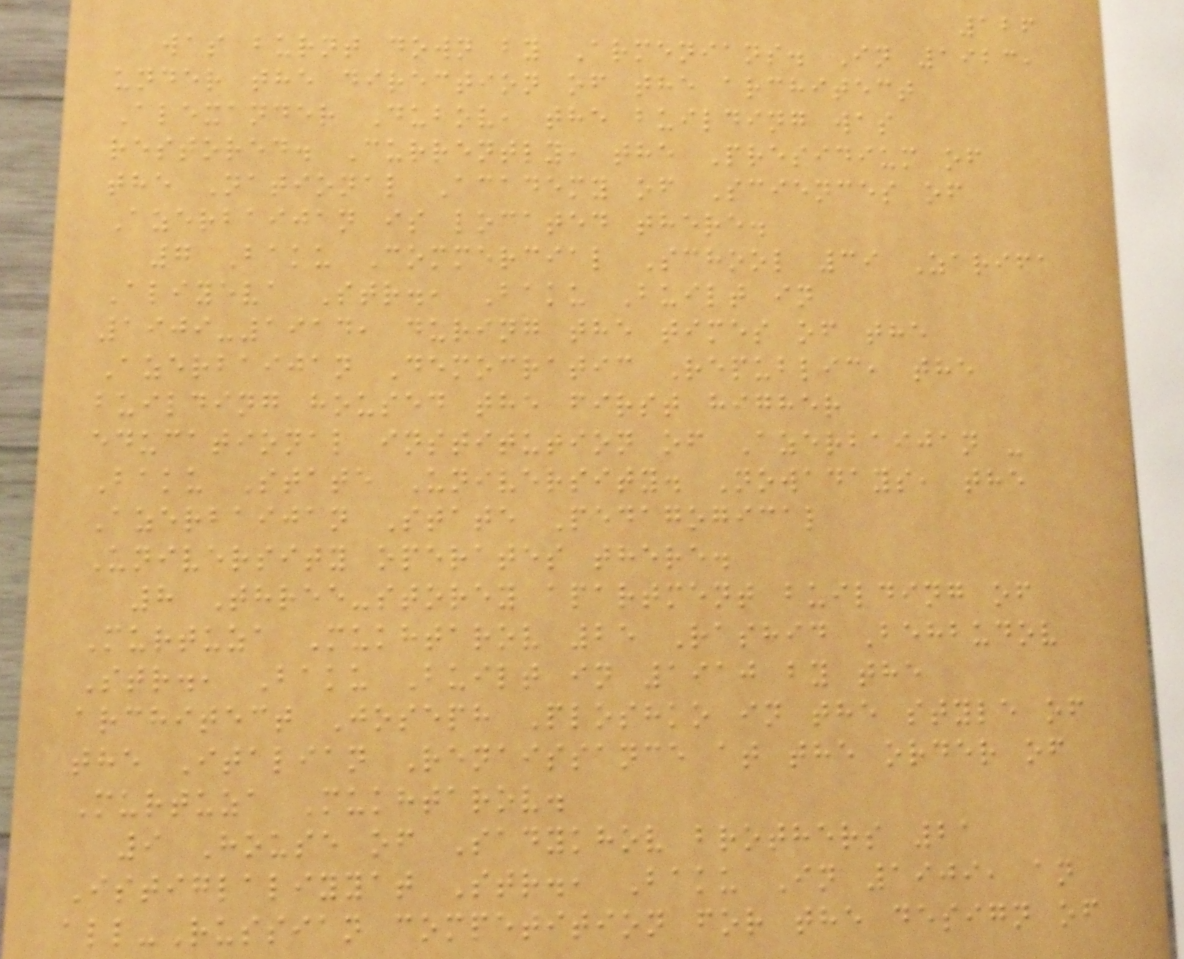126
was burnt down by Armenians. In 1923,
under the direction of the architect
Alexander Dubov, the building was
restored. Currently, the Presidium of
the National Academy of Sciences of
Azerbaijan is located there.
7 Baku Commercial School 39 Zarifa
Aliyeva Str., Baku Built in
1909-1914, during the times of the
Azerbaijan Democratic Republic, the
building housed the first higher
educational institution of Azerbaijan -
Baku State University. Nowadays, the
Azerbaijan State Pedagogical
University operates there.
8 Three-storey apartment building of
Murtuza Mukhtarov 25 Rashid Behbudov
Str., Baku Built in 1910 by the
architect Joseph Ploshko in the style of
the Italian Renaissance at the order of
Murtuza Mukhtarov.
9 House of Sadykhov brothers 21
Istiglaliyyat Str., Baku In 1909, an
all-Russian competition for the design of
